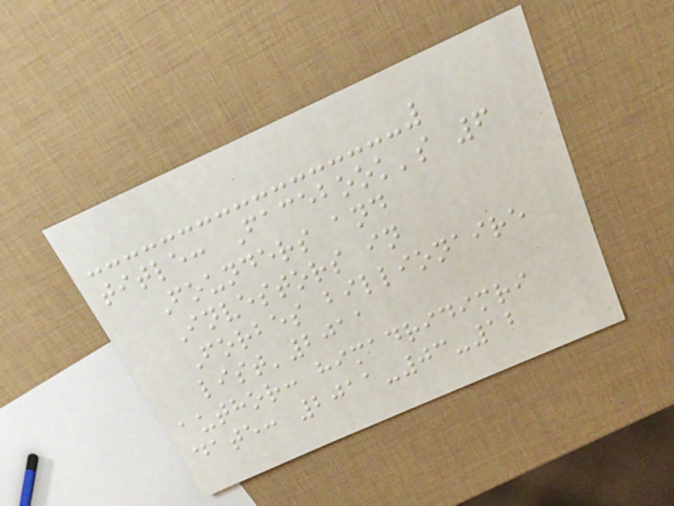title: Facebook's 6
Founders and
Investors in
Forbes billionaire
list'2011
author: himadridimri
date: 2011-03-12
